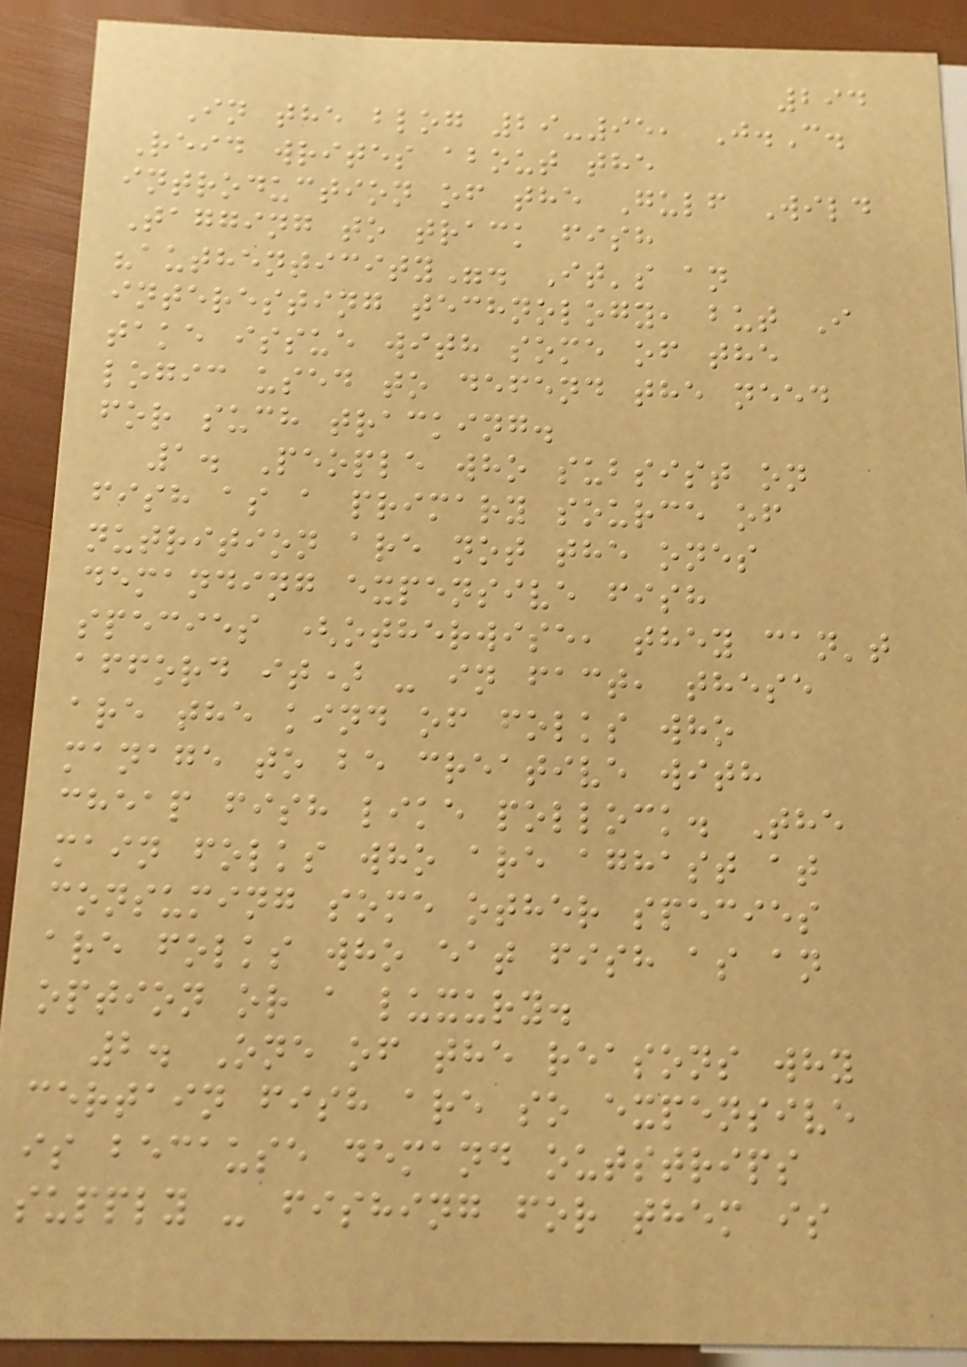294
In the blog 29-95, J.C.
Reid writes about the
introduction of the Gulf Wild
Tagging to track fish
"authenticity". It's an
interesting technology, but I
take issue with some of the
logic used to defend the need
for such tracking.
1. People who subsist on
fish as a primary source of
nutrition are not the ones
demanding expensive fish
species (otherwise, they can't
afford it) - in fact, these
are the kind of folks who
manage to be creative with
cheap fish like pollock. The
main folks who are aghast at
consuming some other species
are folks who eat fish as an
option or a luxury.
2. One of the reasons why
certain fish are so expensive
is because demand outstrips
supply - fishing for them is
